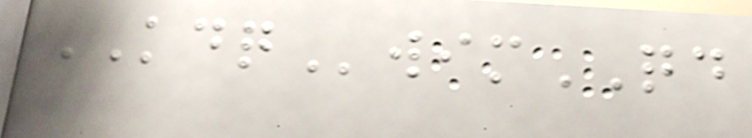KDQwimQD
